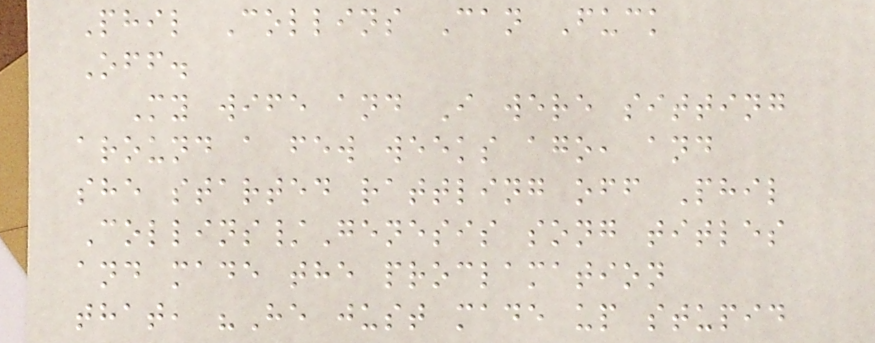Phil Collins Can Fuck
Off.
My wife and I were sitting
around a few weeks ago, and
she started rattling off Phil
Collins/Genesis song titles
and made the proclamation
that, "He just made up stupid
